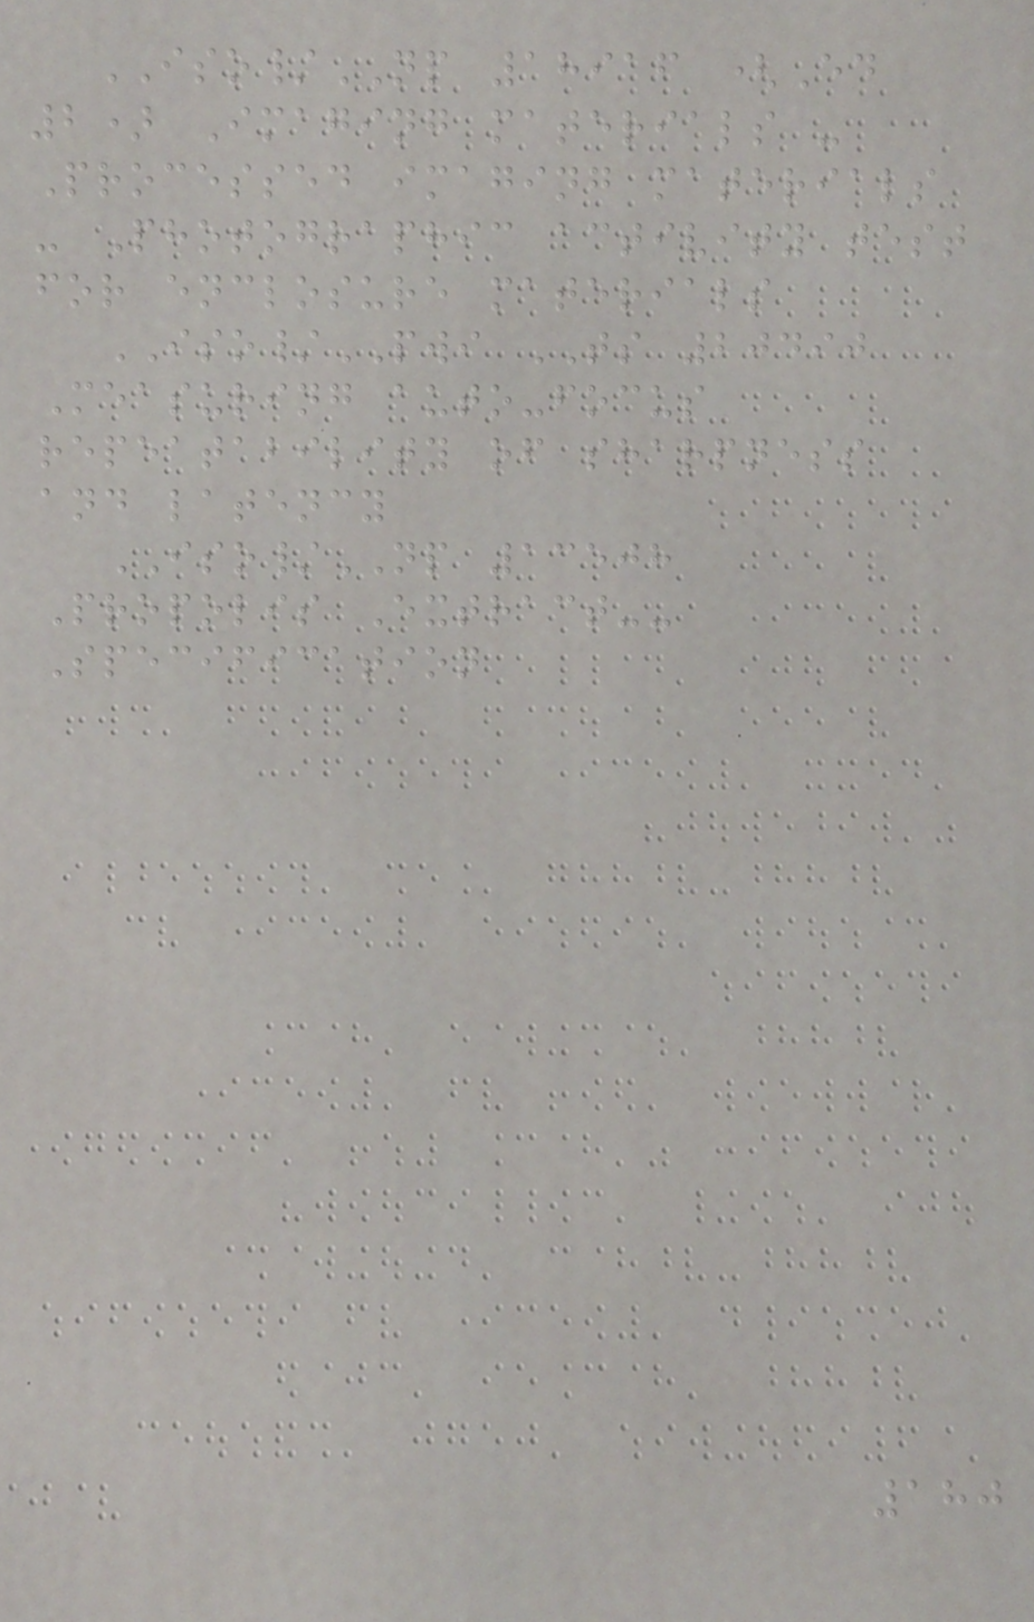ISO/NP 18916 (Ed
2) Imaging materials -
Processed imaging materials
- Photographic activity test
for enclosure materials
ISO/PWI TS 20490
Measuring auto-focus
repeatability of sharpness
and latency
ISO/NP 13508
Propolis Extract--
Specification
180
